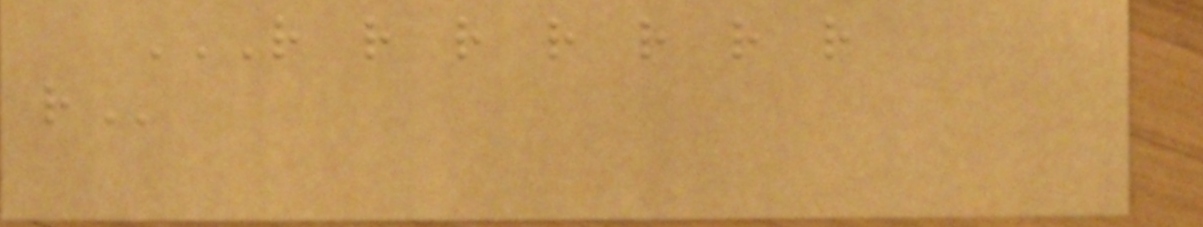R R R R R R R
R
